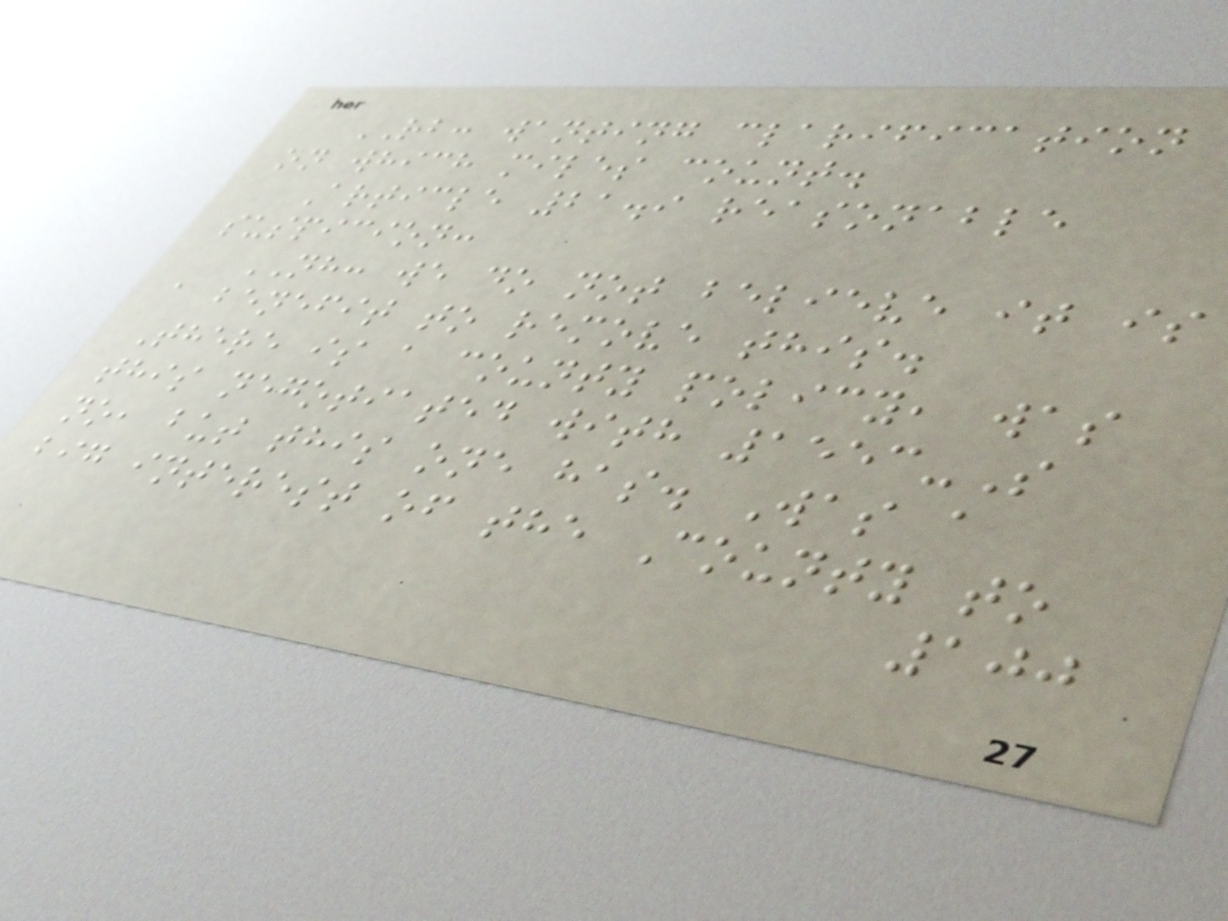RB: wanting clarification
on which miles count.
Article 21.9 reasonable
suspicion:
NH: we do not believe it is
a benefit to remove this.
There is a county policy, was
this negotiated with 1553-S
no, but this one has. Was a
big interest of the County to
100
